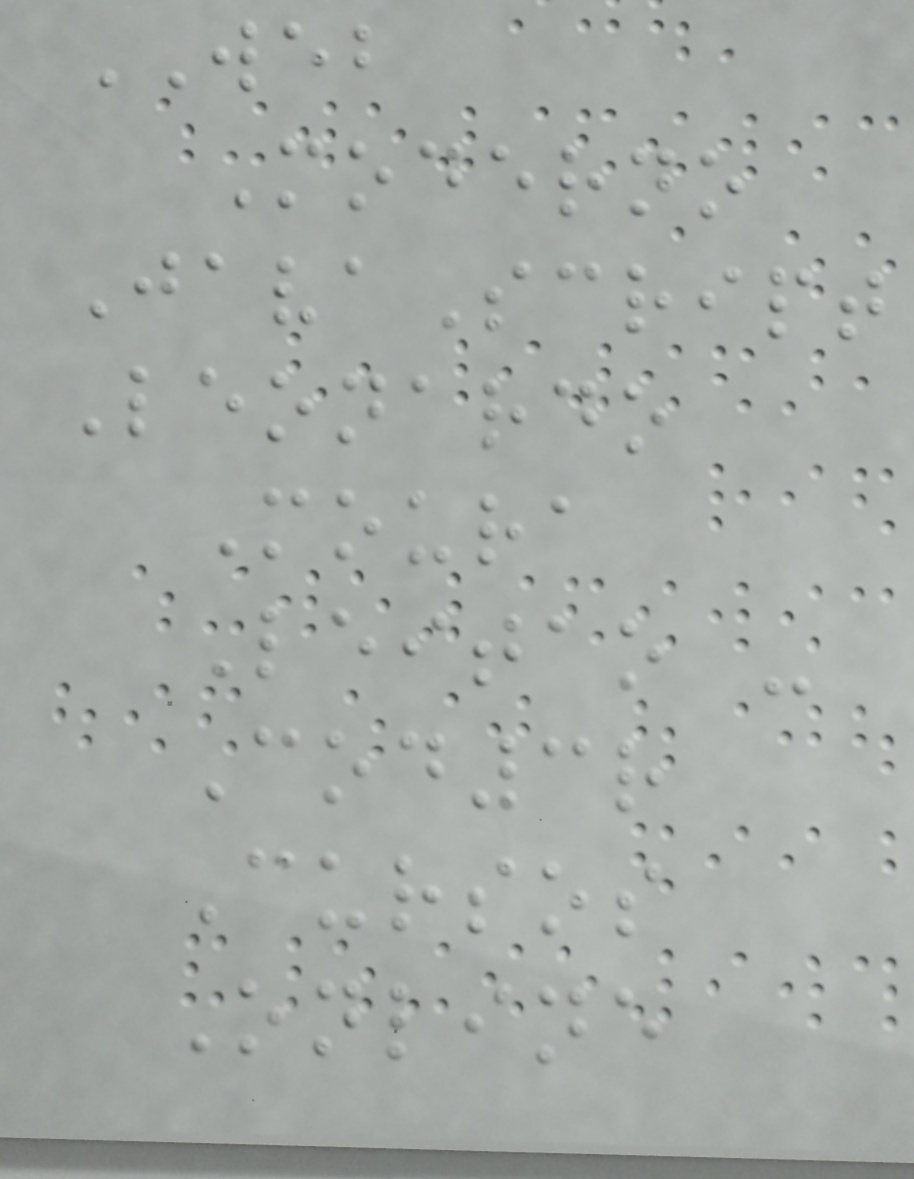WEB
Moderno
JavaScript
Leonardo
Moura
Leitao -
Cod3r
Cursos
Online
